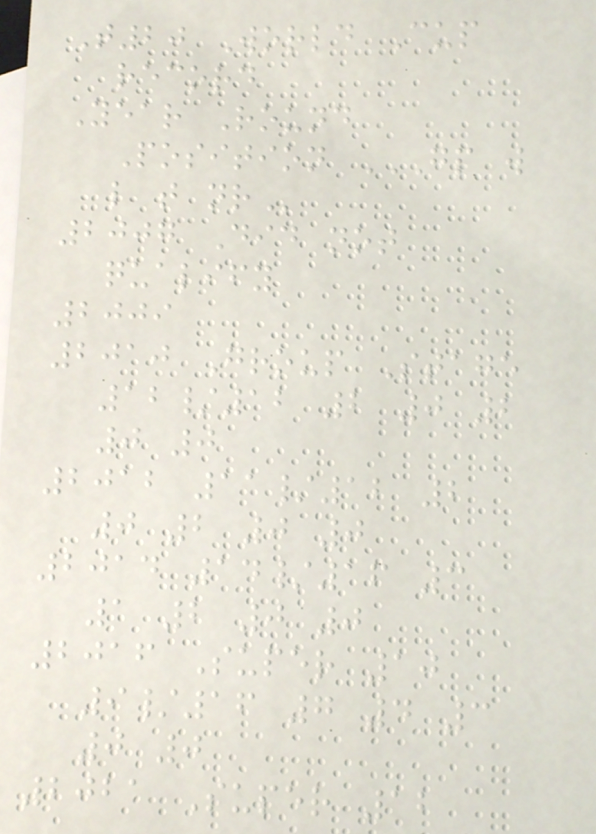T20 World Cup
record
Year Round
Position GP W
L T NR
2007 Did not
qualify
2009
2010 Group Stage
12/12 2 0 2
0 0
2012 11/12 2
0 2 0 0
2014 14/16 3
1 2 0 0
2016 Super 10
9/16 7 4 3
0 0
2021 Super 12
